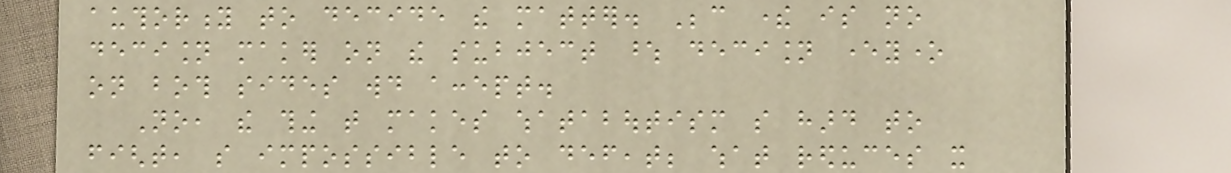authority to decide the matter. Because there is no
decision maker on the subject whose decision everyone
on both sides would accept.
No, the thing that makes whataboutism so hard to
fight, so impossible to defeat; what reduces it
